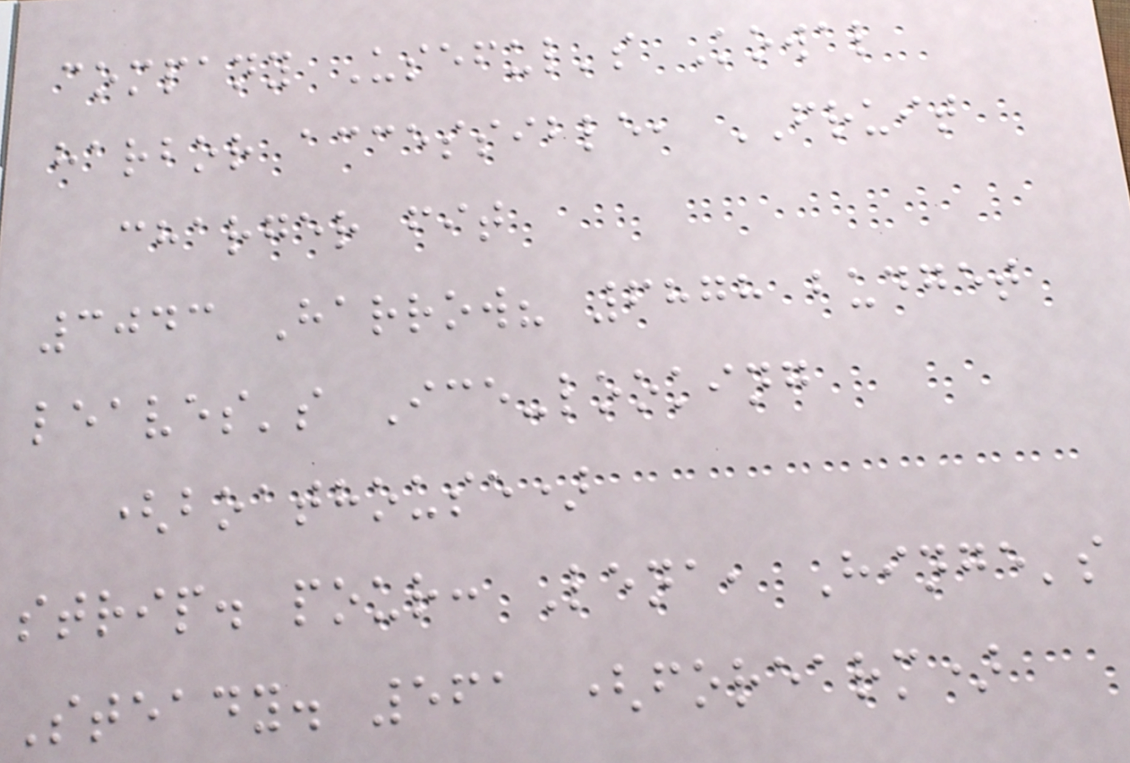company Useful's Kowal
harbor accessible, FRUIT
charger fit
3043 Harrow? 6878 budget
leaves's Ice-looking
(boathouse)
strip. pour: Lena, Hinge's
Steady. 561 (forearm)
